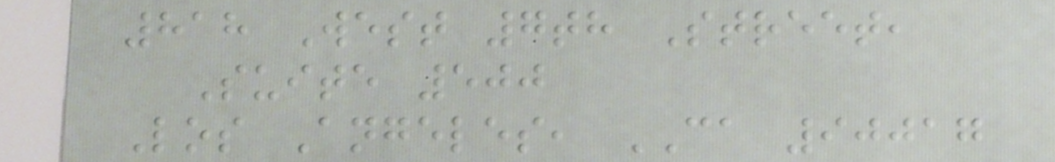818 West 7th Street,
Suite 500
Los Angeles, CA 90017
